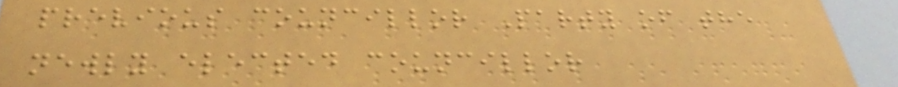previous councillor Party of the
newly elected councillor
